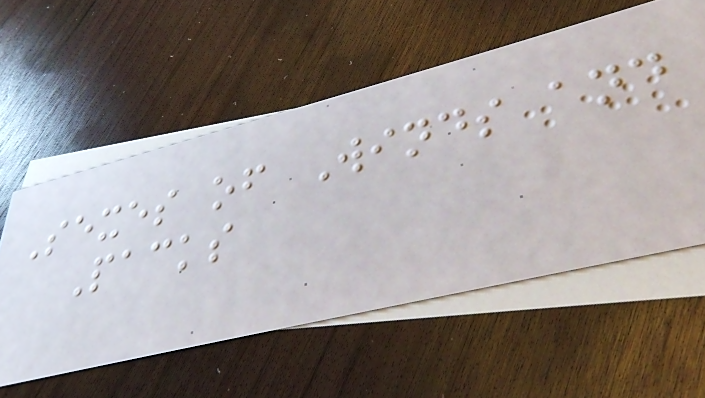Sexes of Winds and
Packs
